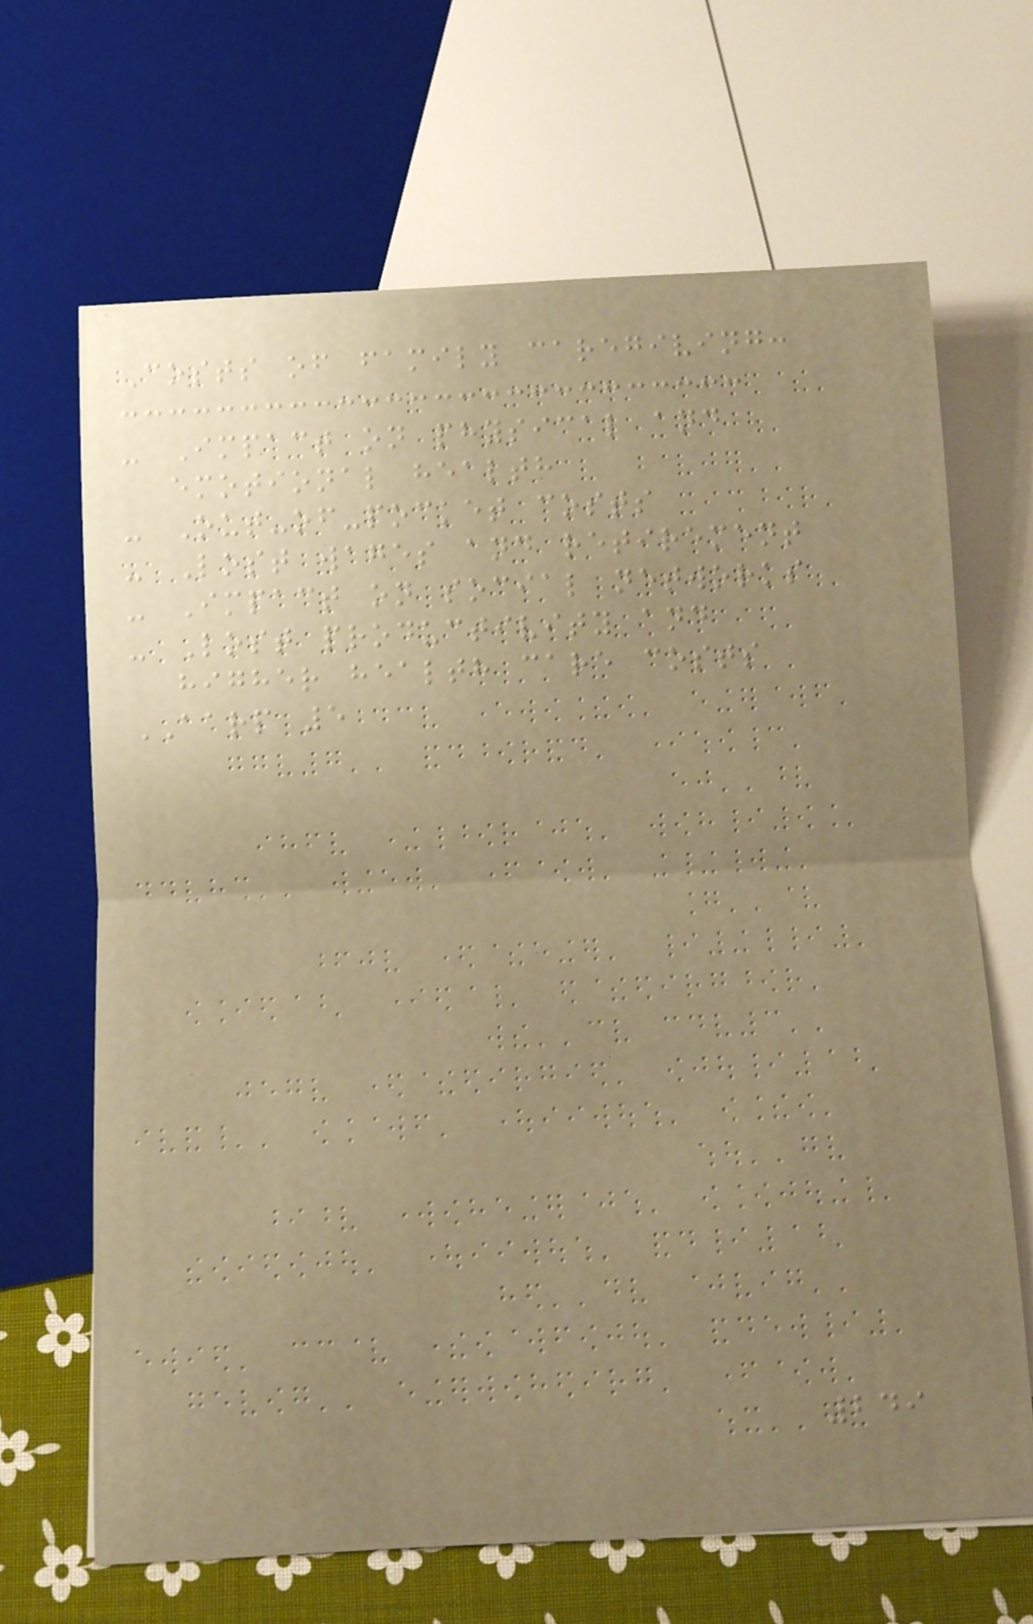Costs of family caregiving:
- Impact on physical and
emotional health
- Out-of-pocket costs
- Lost wages and retirement
- Impact on social networks
- Lost productivity and
higher health care costs
AARP 5
249
